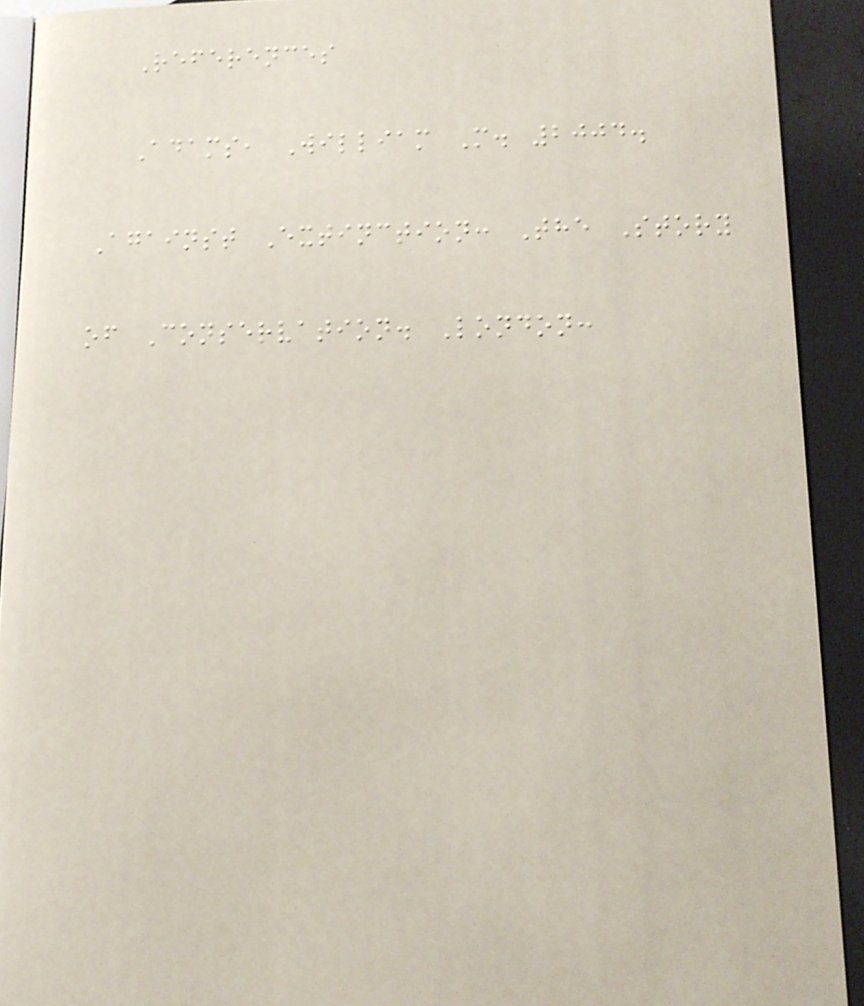References
Adams, William M. 2004.
Against Extinction: The Story
of Conservation. London:
